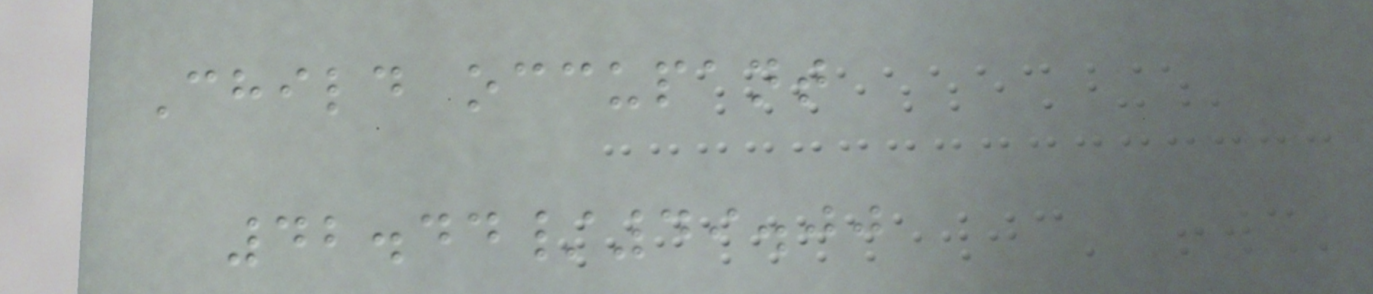Child occupant
42.44/49.00
